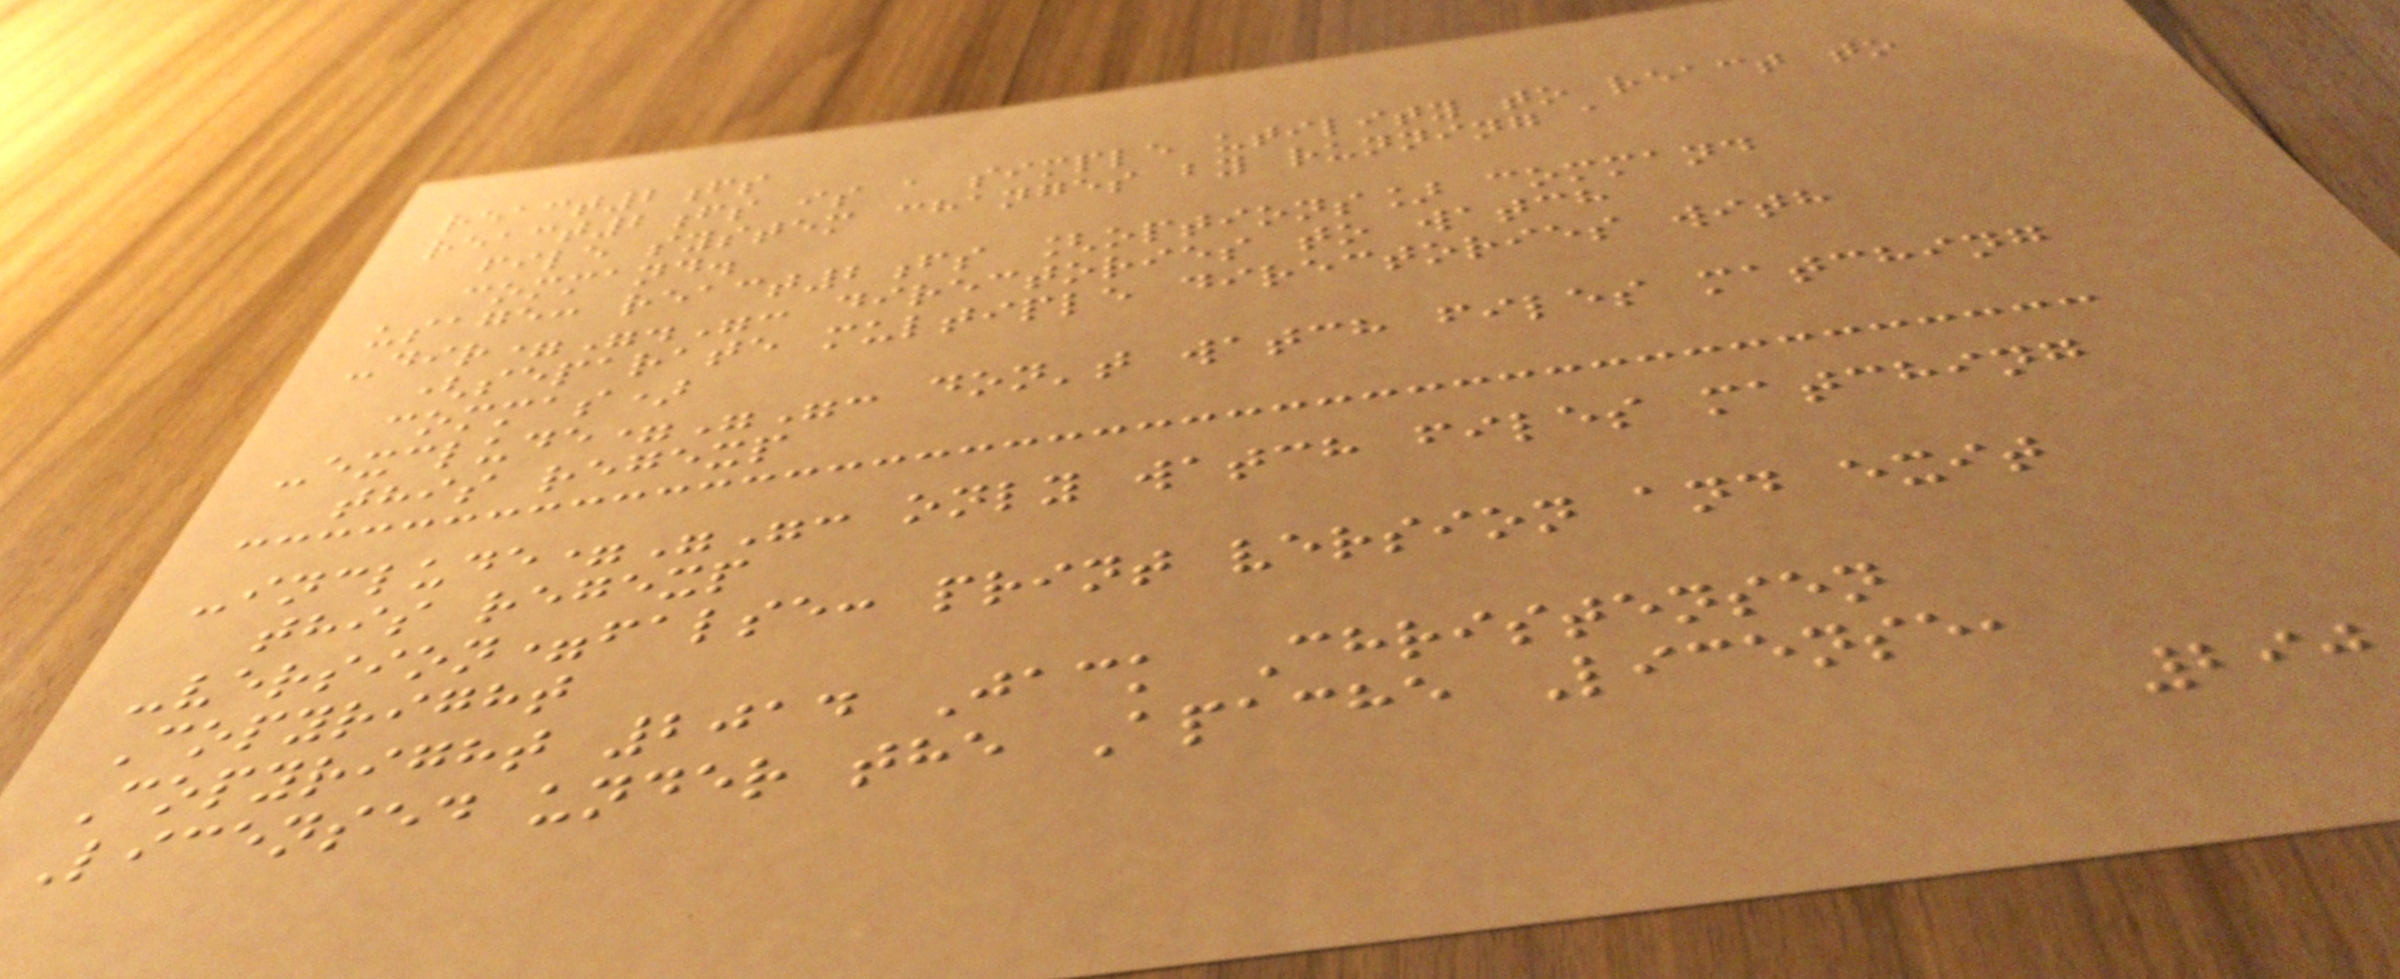react2fs
react2fs is a simple utility to react to
file system changes by running a
command.
usage: react2fs [options] command
-dir=".": directories to watch
(separate multiple directories with
commas)
-exclude="": don't watch files matching
this regexp
-include="": only watch files matching
this regexp
-version=false: print version and exit
Copyright
Copyright 2014 Jack Christensen
Licensed under the Apache License,
290
